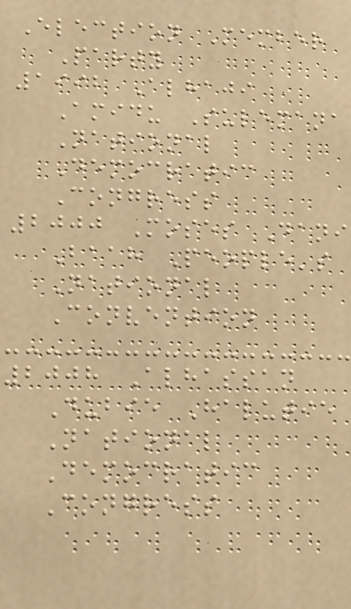Election Member
Party
1992 Alhaji
Amidu Sulemana
National
Democratic
Congress
2000 Moses Dani
Baah People's
National
Convention
2008 Alhassan
Dubie Halutie
National
Democratic
Congress
